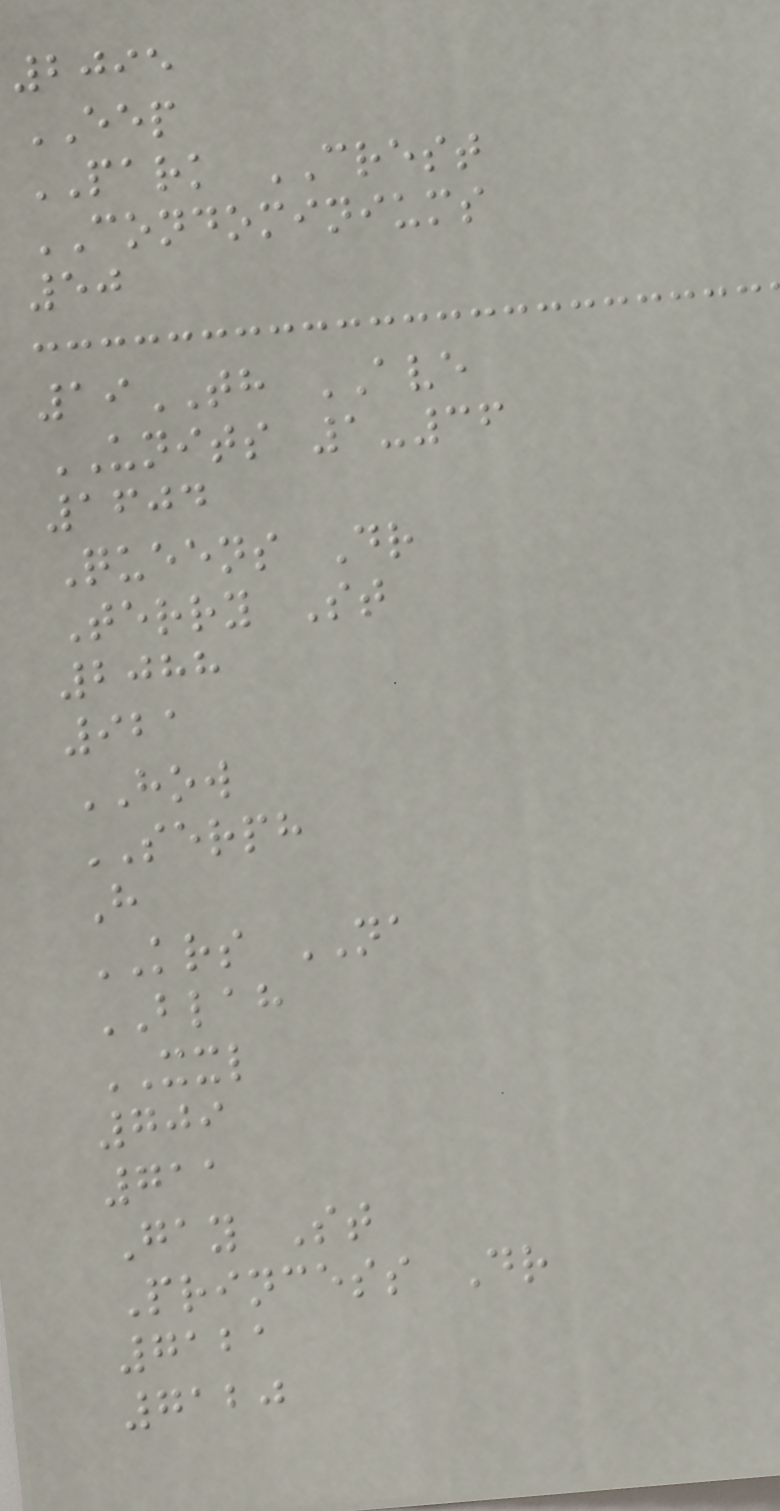2095
EEP
PARK CREST
CONDOMINIUMS
50
19TH AVE
UNITS 1-36
1604
Queens Dr
Terry St
2088
921
HOW
SERPH
H
KRS NA
BLAH
XXL
709
711
Gay St
Princess Dr
7121
7120
